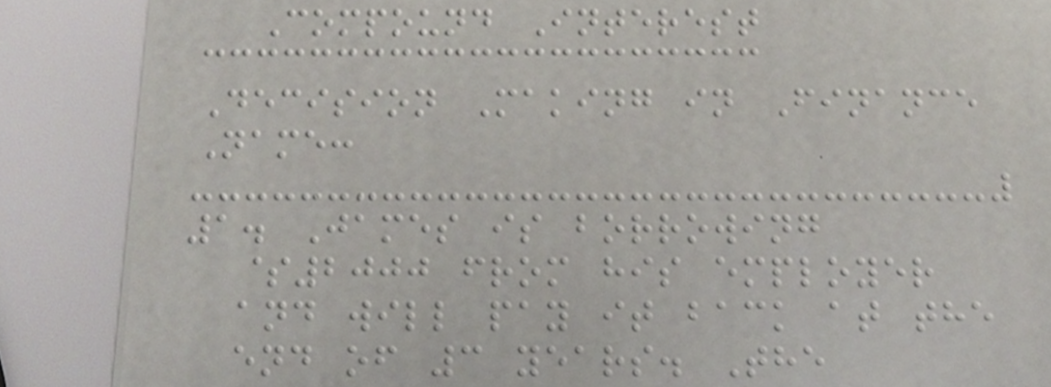Compound Interest
Decision Making in Finance
Name:
1. James is borrowing
$2000 from his employer
and will pay it back at the
end of 3 years. The
